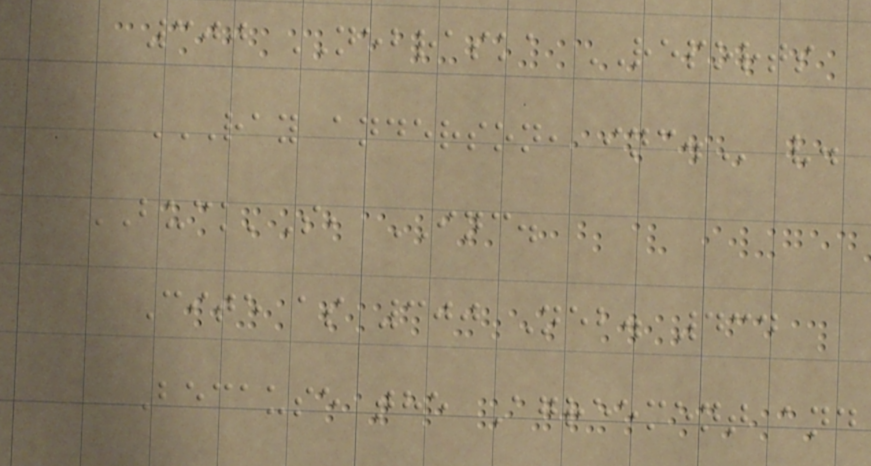300 NEBRASKA REPORTS
RAY ANDERSON, INC. v.
BUCK'S, INC.
Cite as 300 Neb. 434
Because the Agreement and
